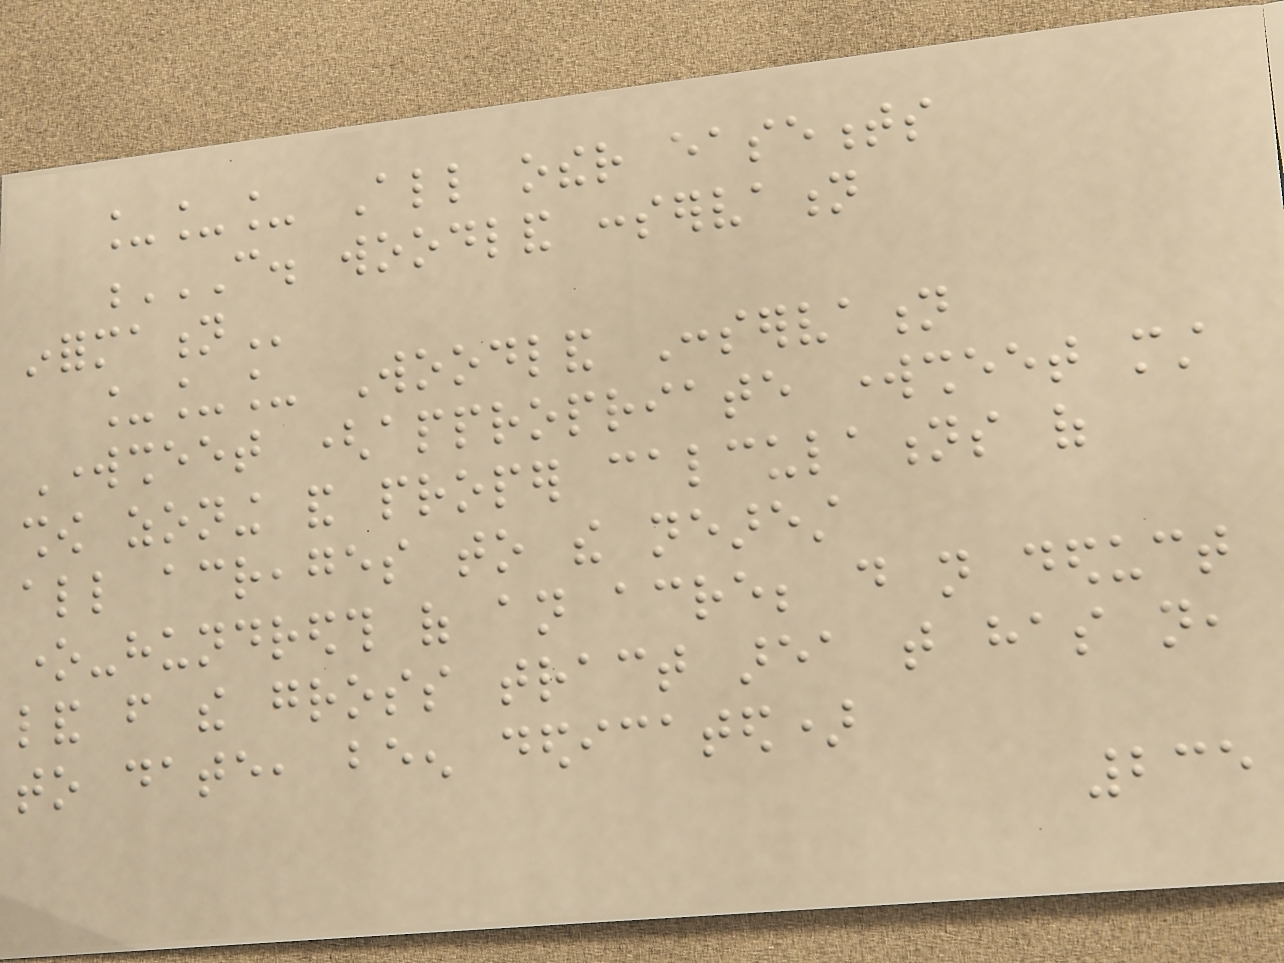___ All other easements
C. WOODLAND CONSERVATION
INFORMATION
___ Woodland Conservation
Worksheet (appropriate worksheet must
show zoning and proper calculations of
all acreages to the nearest
one-hundredth of an acre; do not deduct
land from the gross tract area that has not,
to date, been dedicated)
235
